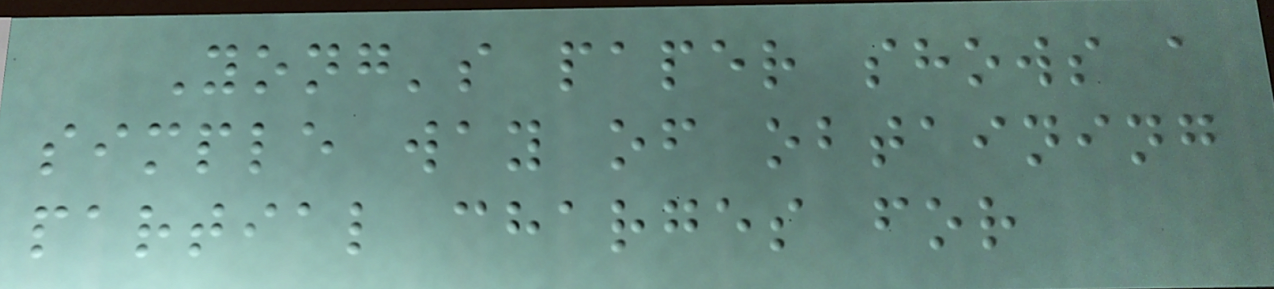Yong's paper shows a
simple way of obtaining
partial charges for
